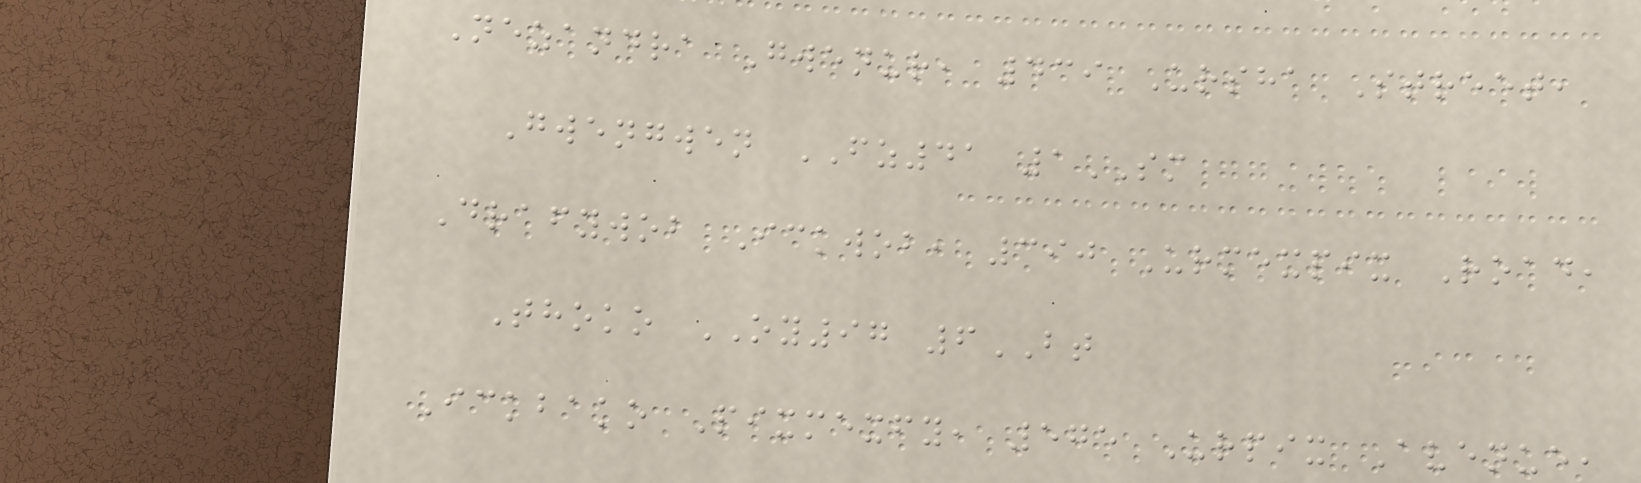Nezandra Gwenur, 439 Ursha Street,
Gwengwen FZ41 1SM
Drafywob Ickwob, 390 Urmexpix Road,
Thoko OY97 6BT
Ickbako Pixmexfy, 575 Urpix Avenue,
